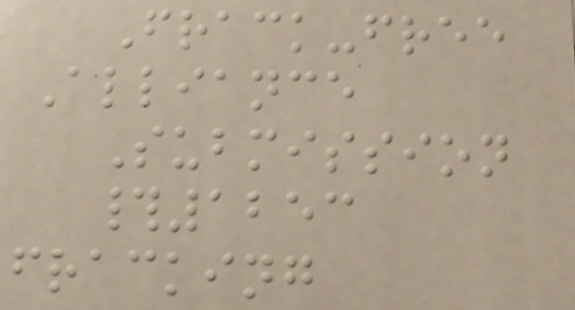Frack-free
Alliance
Submission
#1253
fracking
